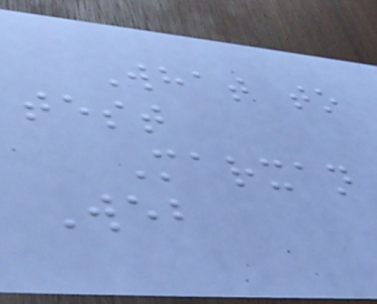What to
test
Marxan
Web
